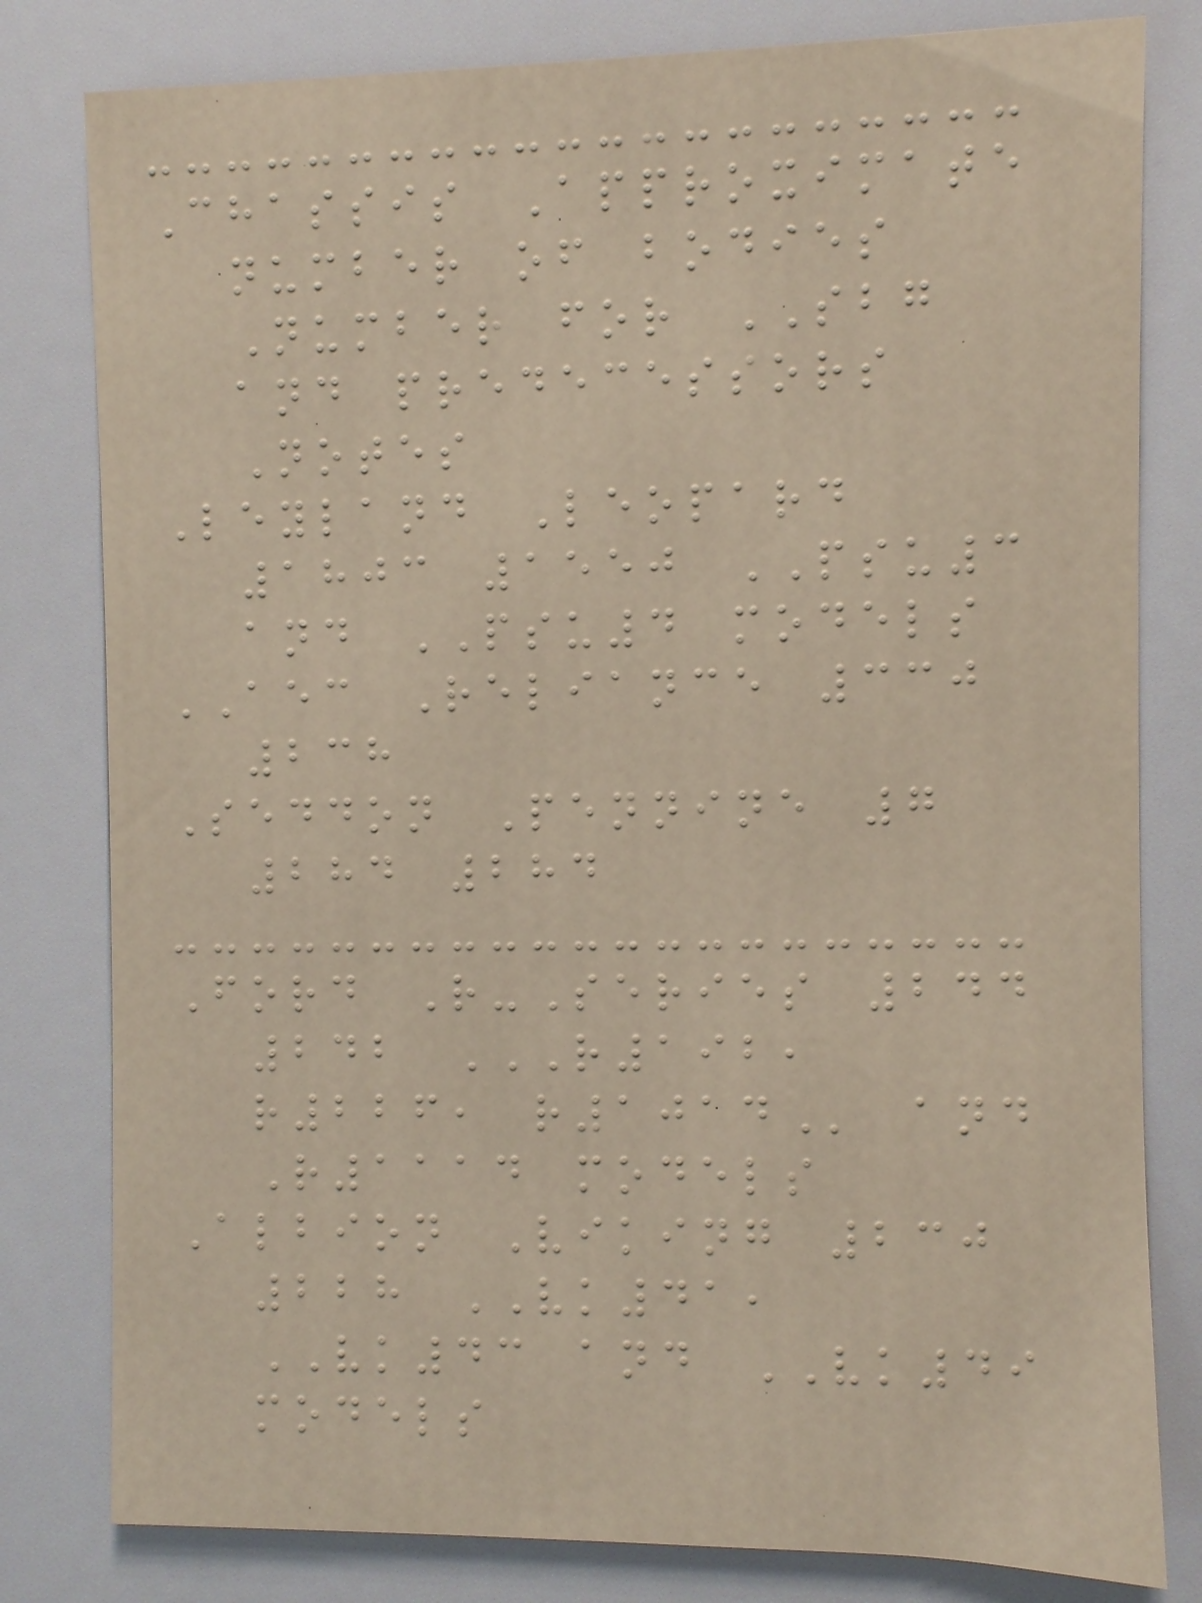Chassis Approximate
number of bodies
Number for SBG
and predecessors
Notes
Leyland Leopard
1803 1550 PSU3
and PSU4 models
AEC Reliance 330
238
Seddon Pennine 7
284 284
Ford R-Series 244
242 R192,
R226, R1014 and
R1114 models
Albion Viking 230
228 VK41,
VK43 and VK49
models
